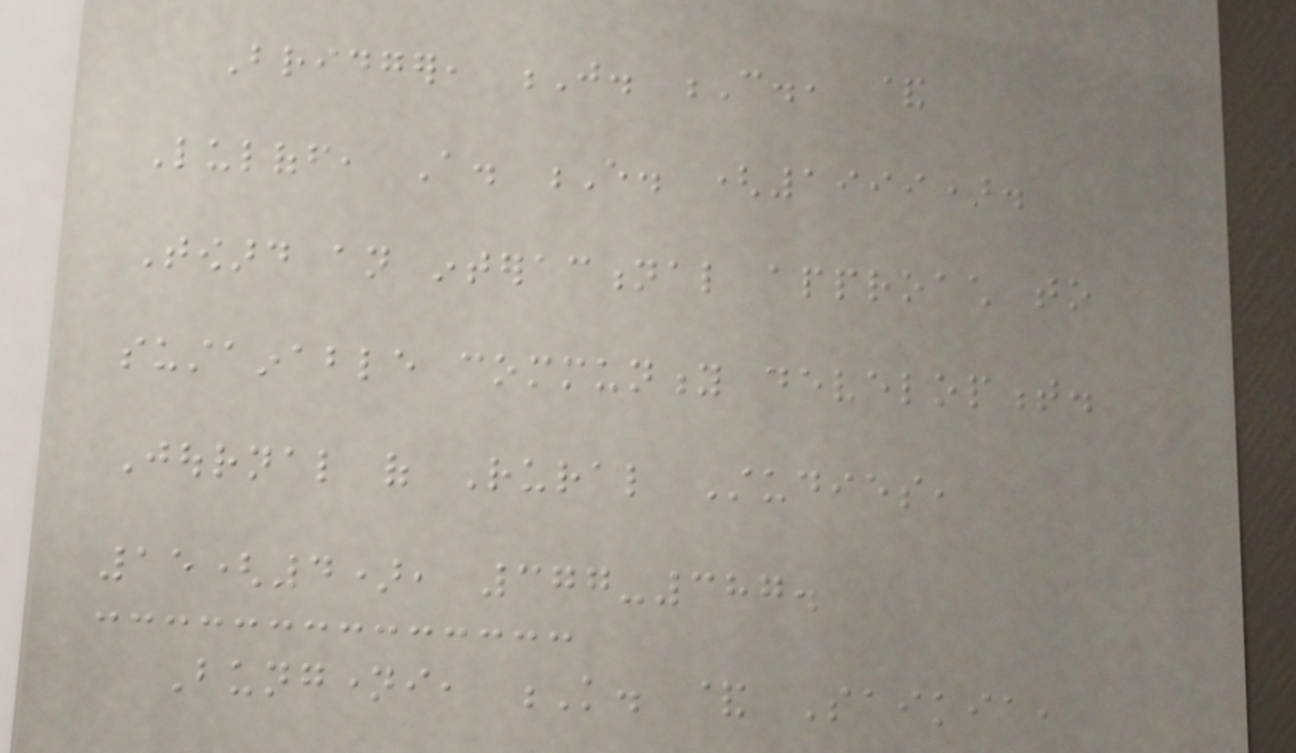Bridger, J. C., &
Luloff, A. E. (1999).
Toward an interactional approach to
sustainable community development.
Journal of Rural Studies,
15(4), 377-387.
Bungnamei, K. & Saikia,
